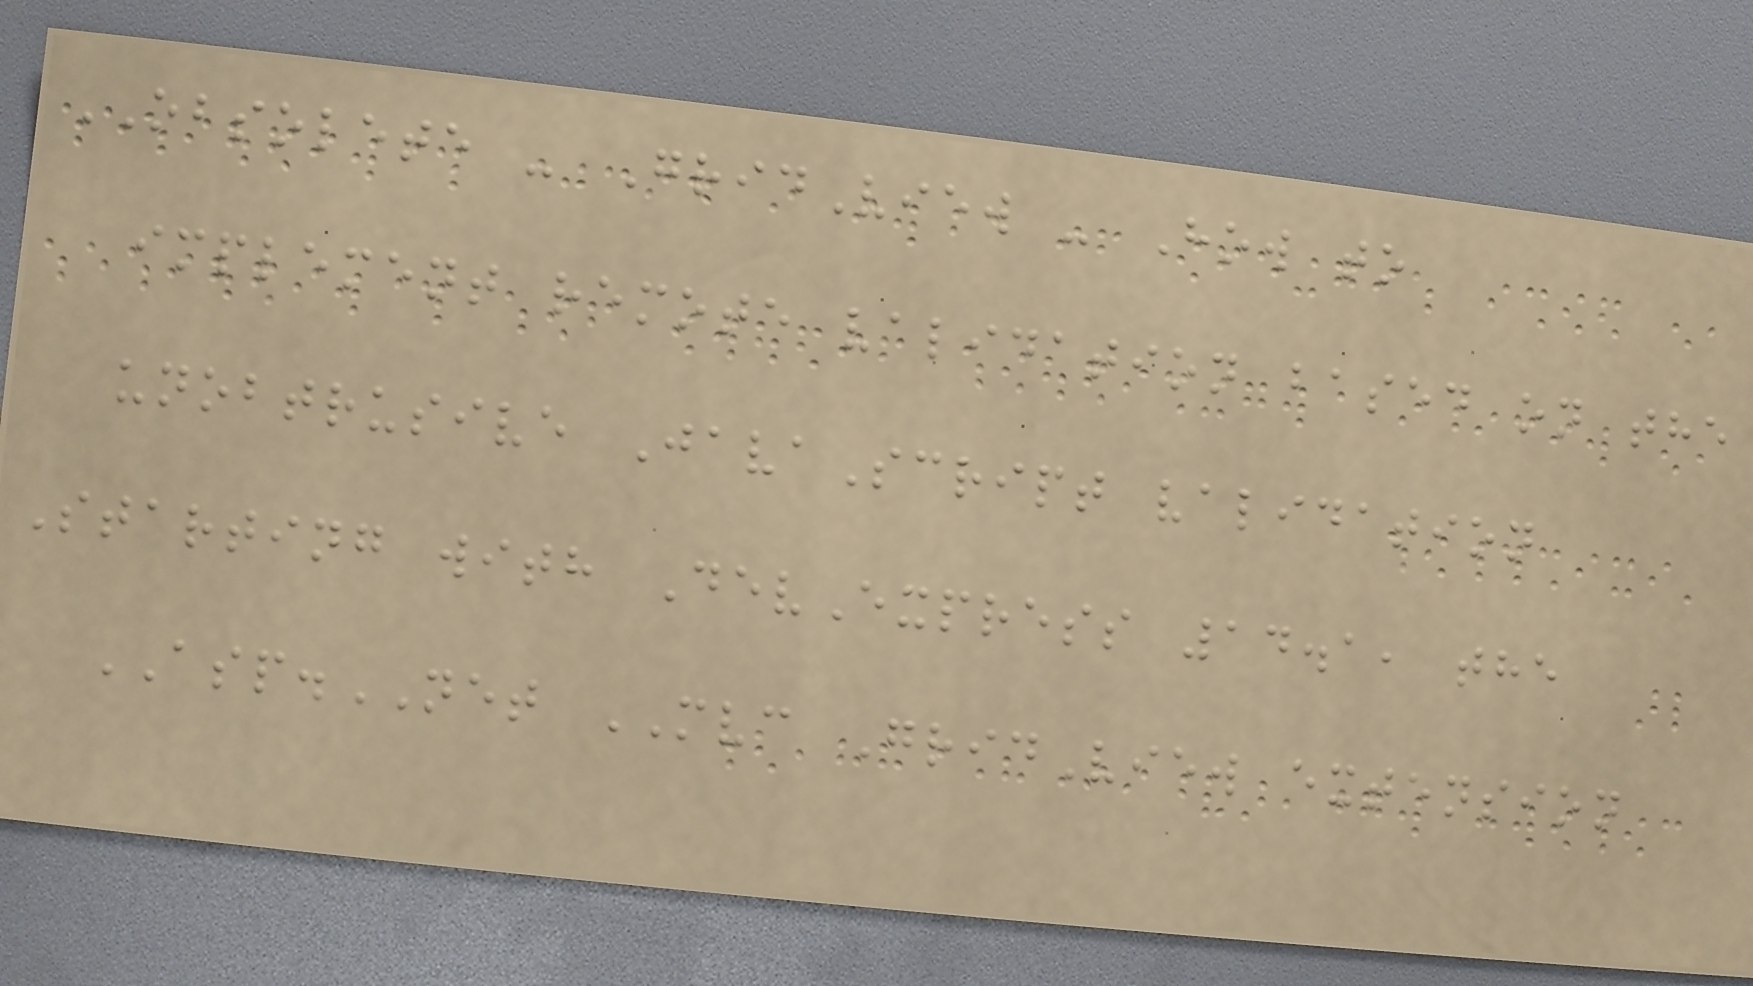OBSOLETE - GridView - How to
implement remote validation based on the
unobtrusive JavaScript validation
Starting with DevExpress 14.1, the
ASP.NET MVC GridView extension
